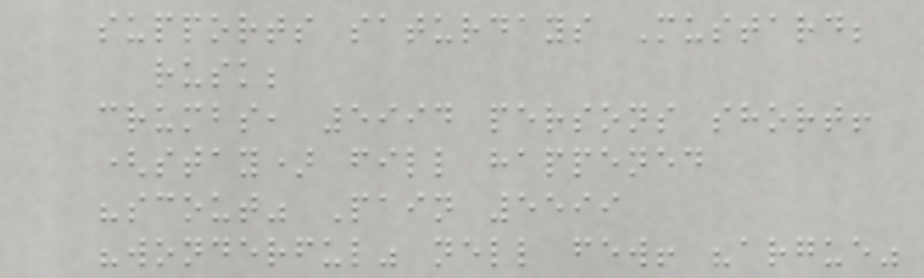supports saturdays Mustard;
rusk;
crumbs, 5994 persons short!
(stay) fill happened
"scout" Pain 5599
"wonderful" nell few! "argue"
